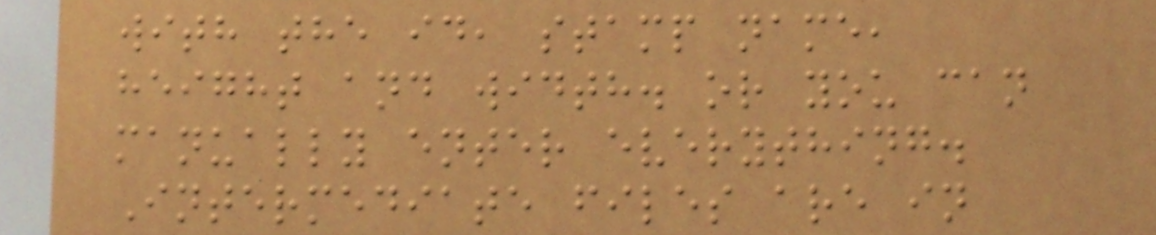with the id, stamp name,
height and width. or you can
manually enter everything.
Intermediate files are in
